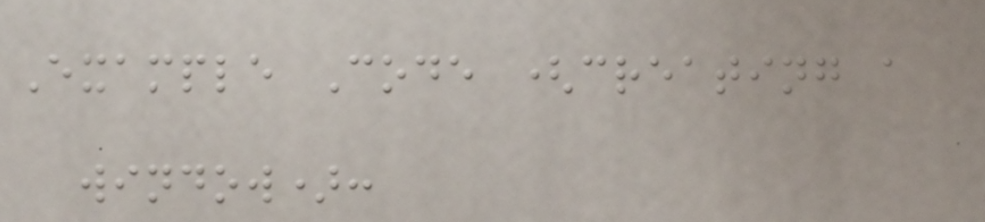Example Code (creating a
window):
